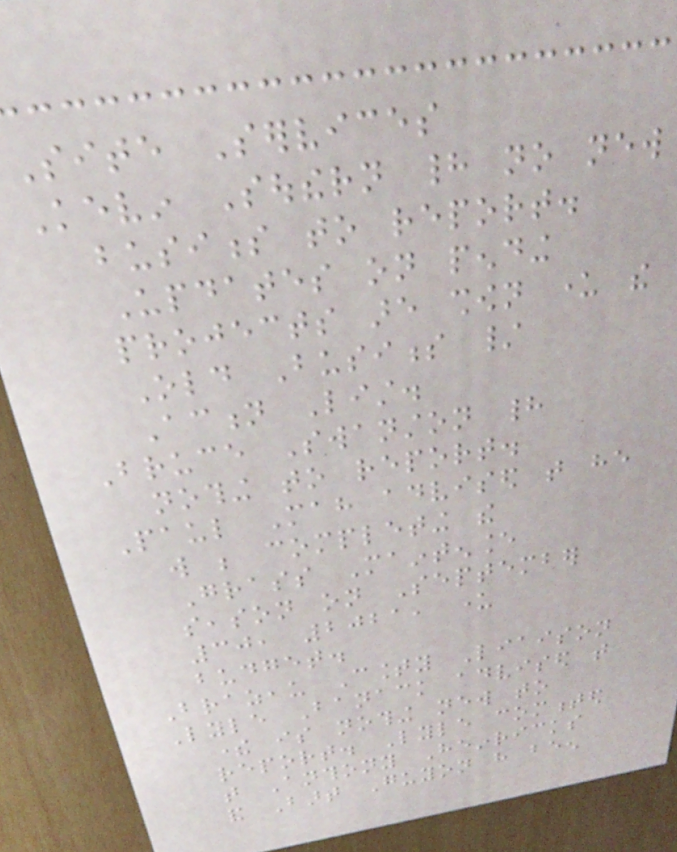Site Services
Kevin Southern had no new
business to report.
Updates on pending
projects are shown under the
Old Business /
Action List.
Bruce Swanston had
nothing to report.
Paul Mah advised that he
will be completing the
Grass Maintenance
season on September
30, 2021, under
budget.
Brazeau County Liaison
Lyle Banack advised that
there is nothing new to
report. Lyle commented
that Anthony Heinricks
and Bart Guyon have been
